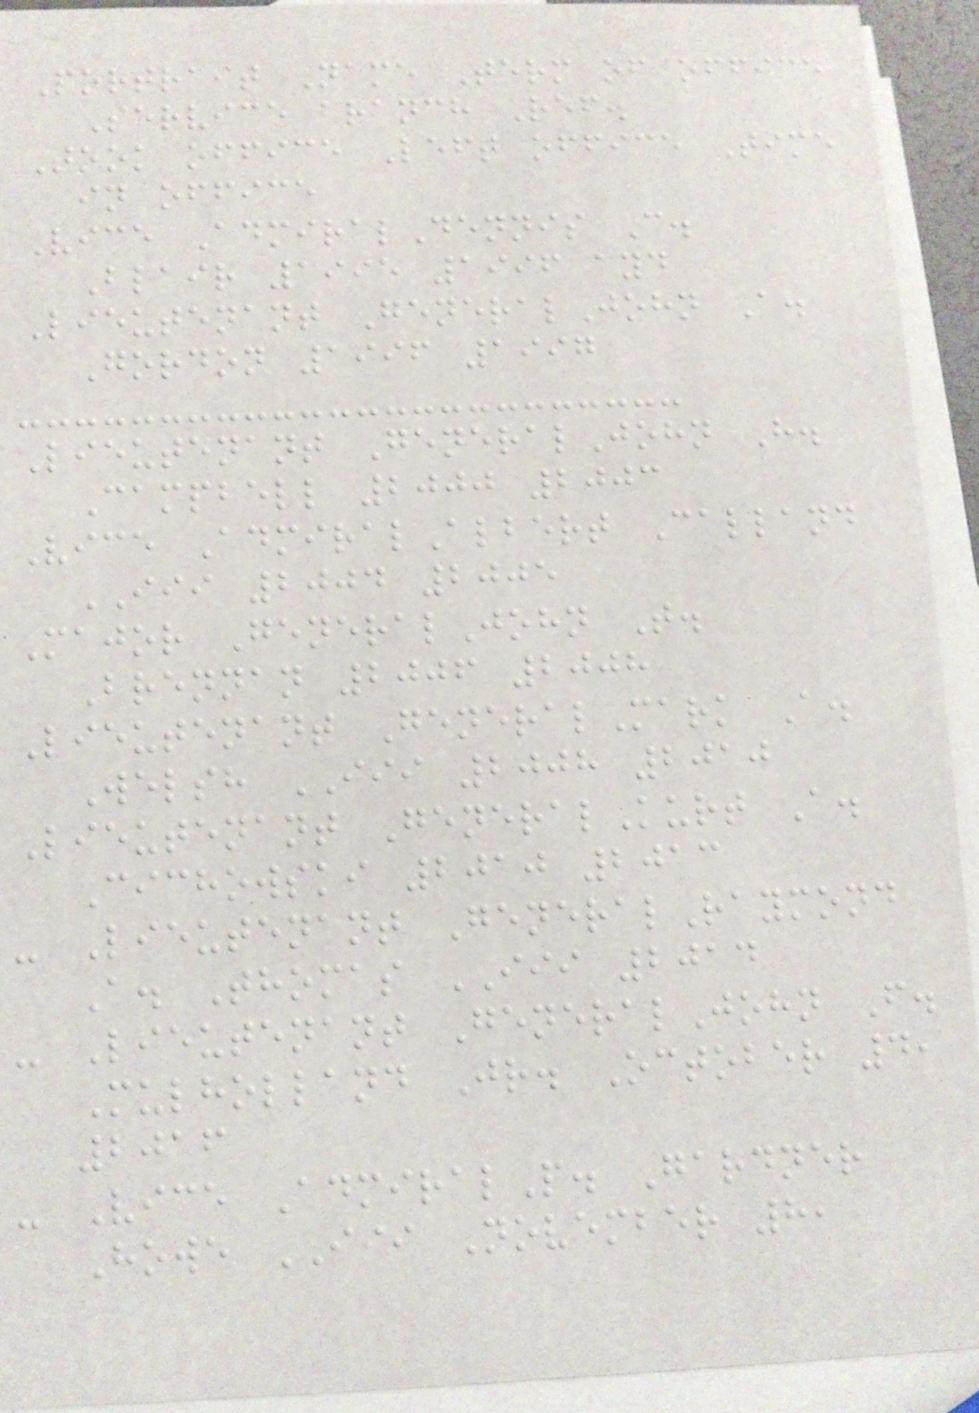Portrait Name Term of office
Service branch Ref.
Took office Left office Time
in office
Vice AdmiralDennis C.
Blair 1995 1996 ayd
Lieutenant GeneralJohn A.
Gordon 1996 1997
Lieutenant GeneralJohn H.
Campbell 2000 2003
Vice AdmiralAlbert Calland
III 2004 2005
Major GeneralJohn T.
Brennan 2006 2008
Lieutenant GeneralMark A.
Welsh III 2008 2010
Lieutenant GeneralKurt A.
Cichowski 2010 2013
- Lieutenant GeneralRaymond
A. Thomas III 2014
- Lieutenant GeneralJohn F.
Mulholland Jr. October 4,
2016
- Vice AdmiralP. Gardner
Howe III November 8,
